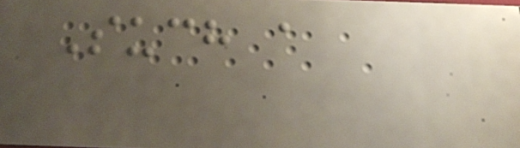Such a
